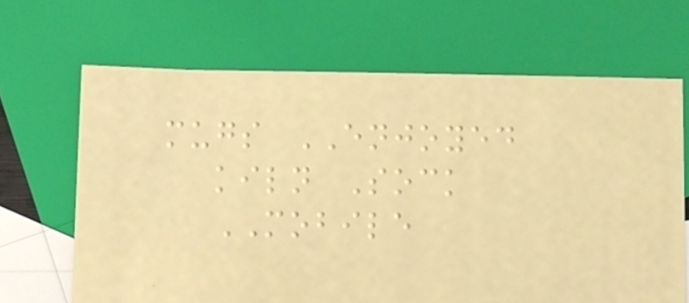mugs ENJOYED
kiln Sock
MOBILE
